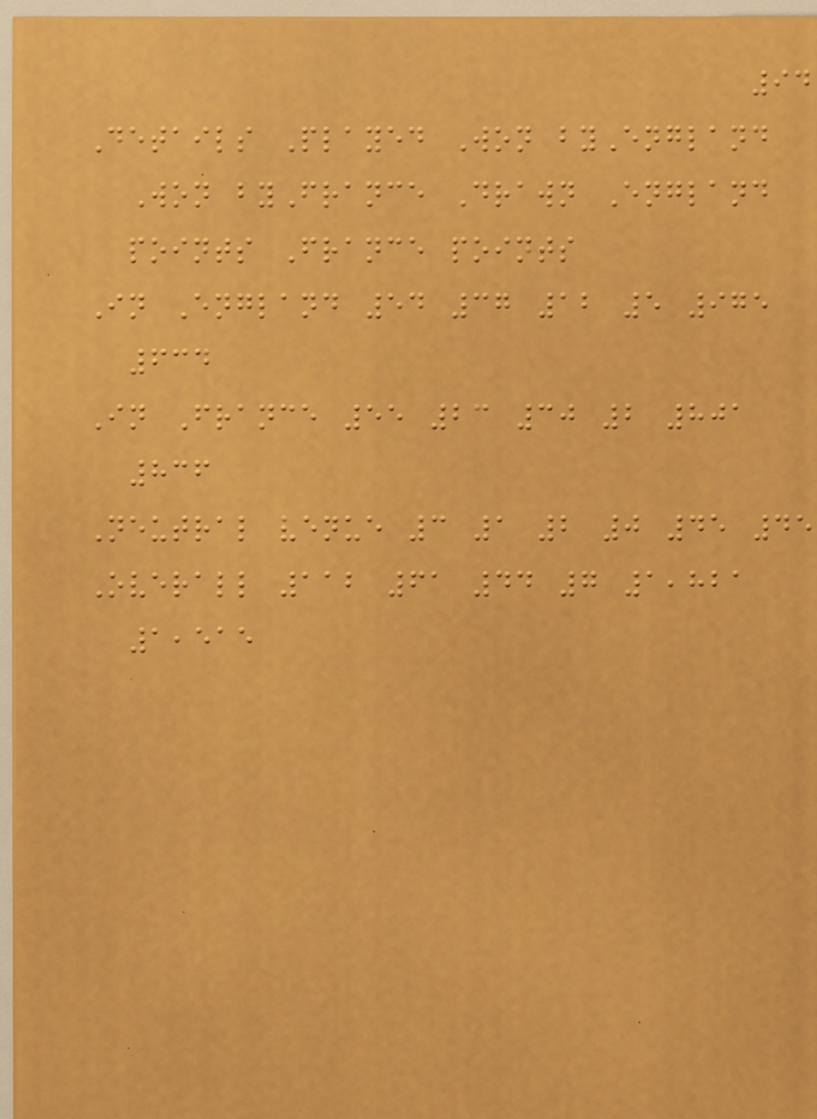94
Details Played Won byEngland
Won byFrance Drawn England
points France points
In England 54 37 12 5 975
634
In France 55 23 30 2 801
836
Neutral venue 3 1 2 0 45 45
Overall 112 61 44 7 1,821
1,515
